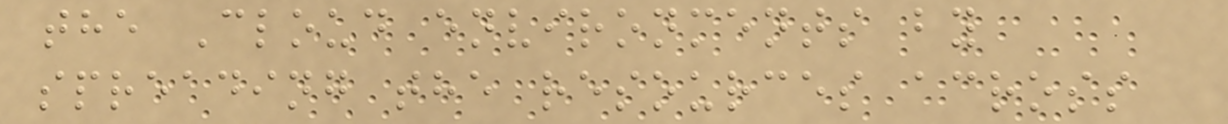the Cloud environments by
spreading the resources across
